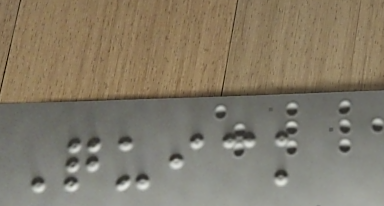Quick
